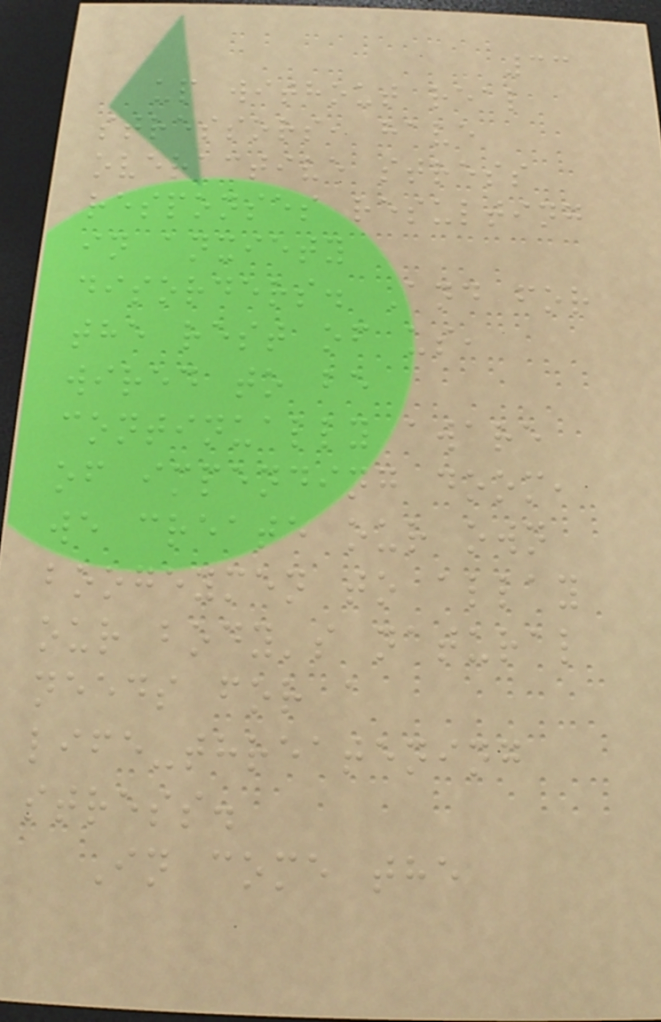33
up without real
stressors, have
overactive stress
responses resulting
in anxiety
disorders. And for
the rest of us,
wired to be
continually aware
of impending doom,
we create our own
boogeymen to allay
our body's natural
needs for a
life-threatening
stress.
In come the
